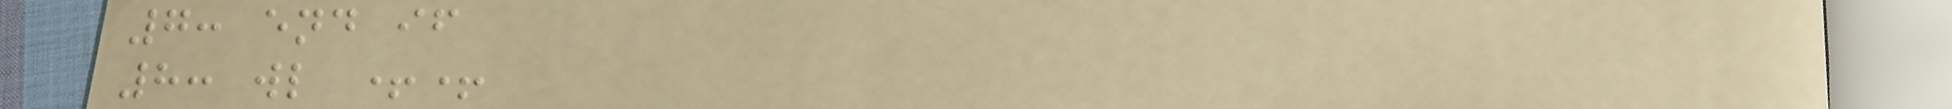7: end if
8: wl ++
